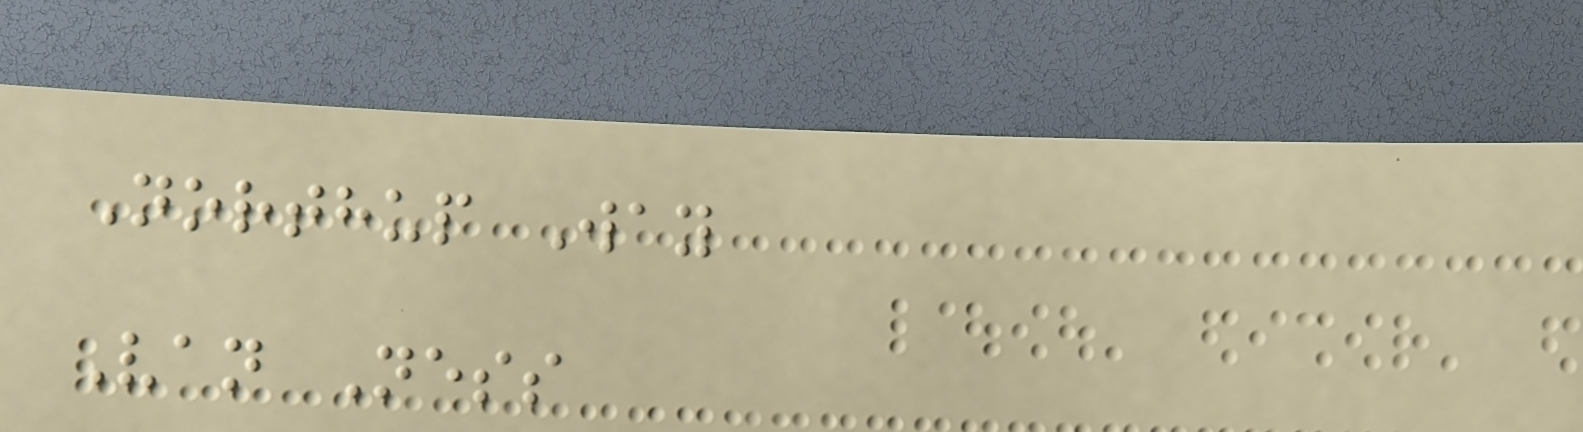Northup Way
Van Ness
